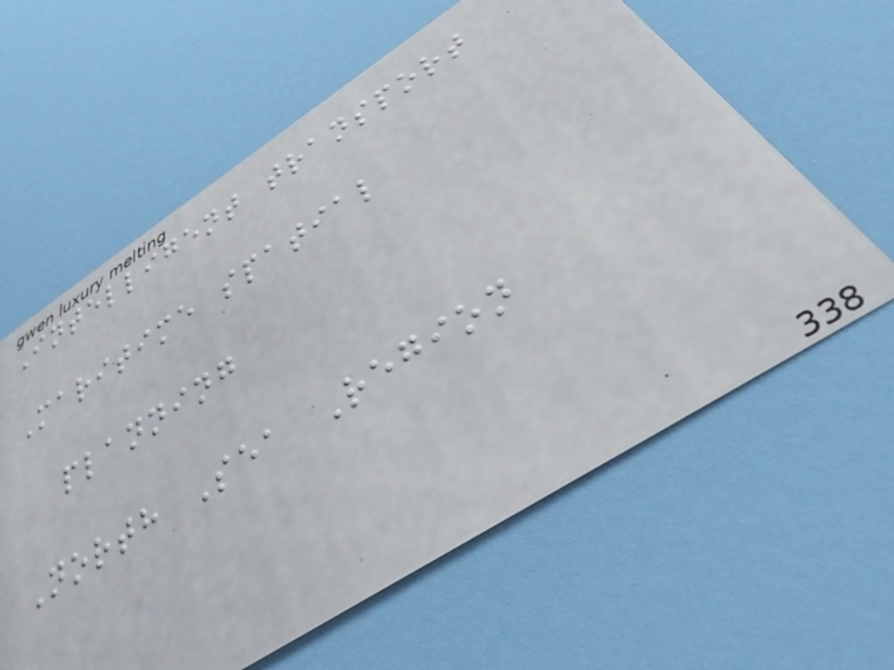Intelligent transport
Maritime spatial
planning
North Sea Region
